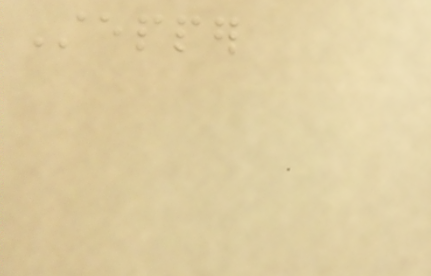Stepper
